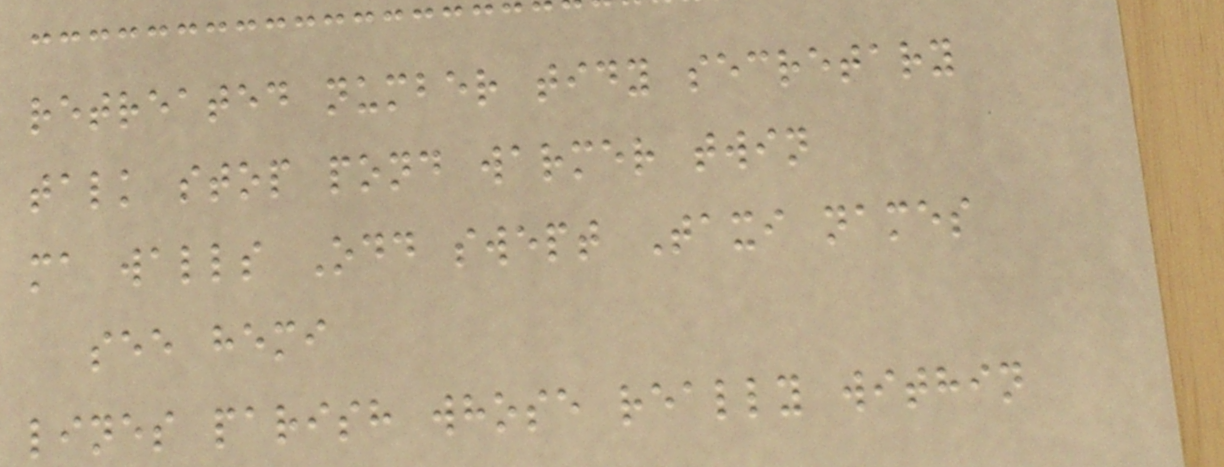retreated number tidy secretary
talk stop pond warmer twin
ma walls Odd swept Taxi names
see hemi
lines parish whose really within
